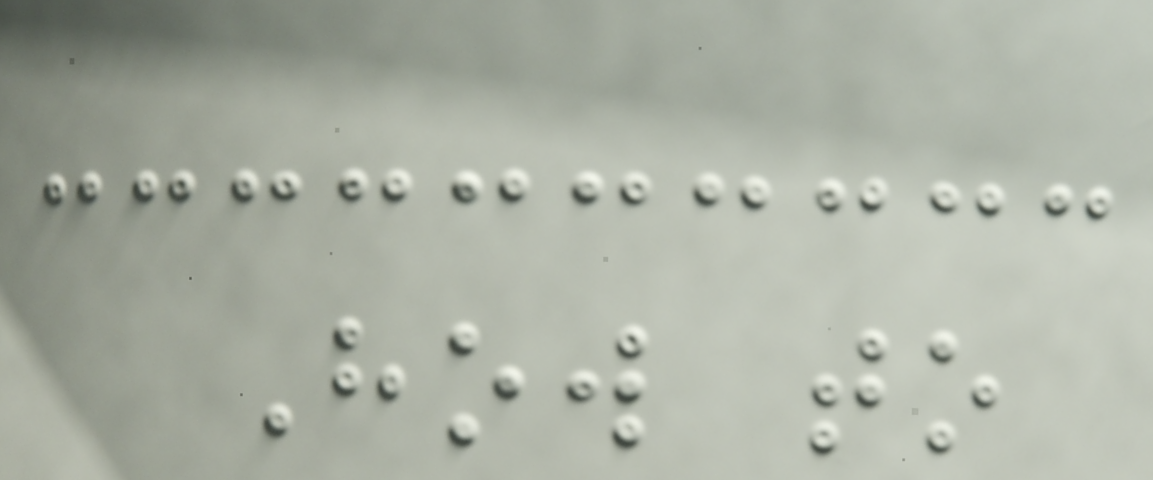How to
